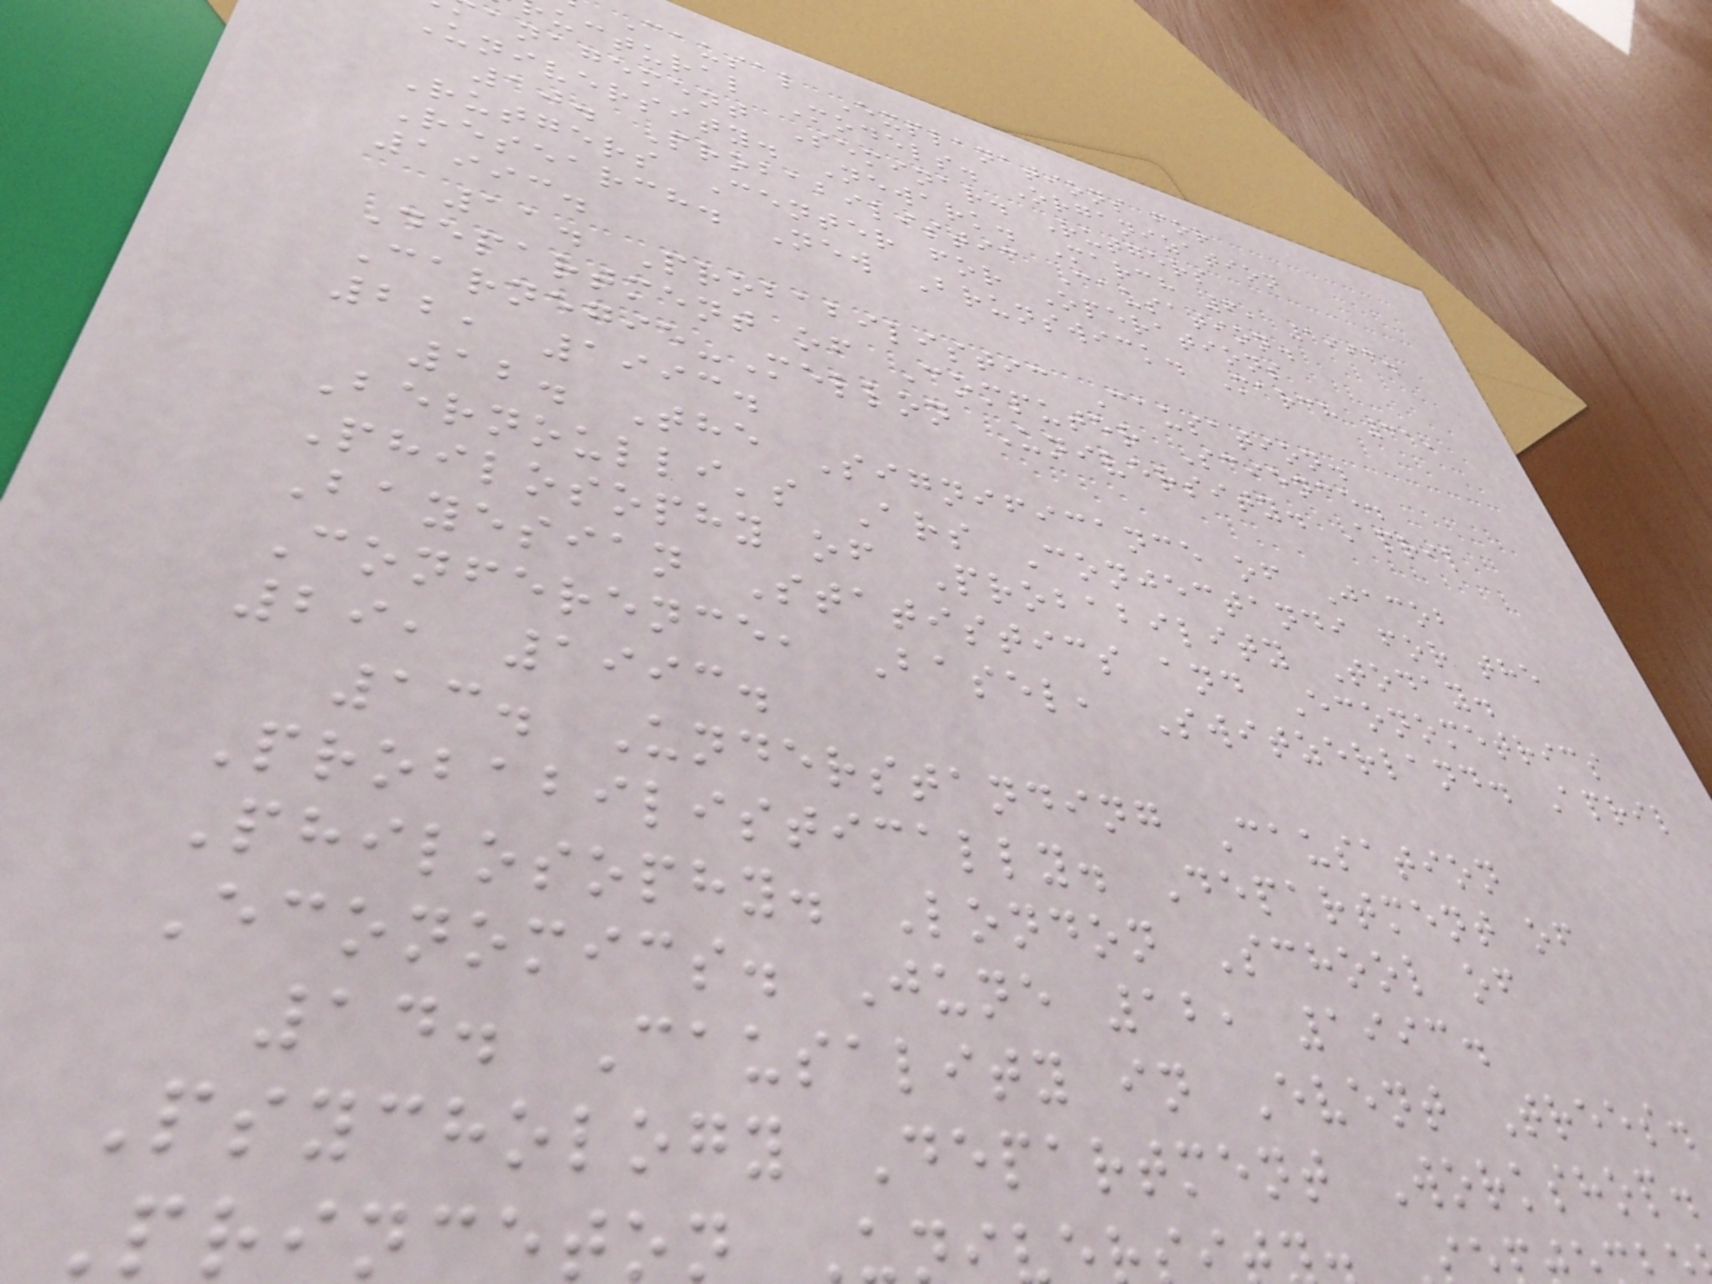Causal Explanations for
uctural Models. Organization
anagement Seminar. Rutgers
University. Newark. March 6, 1993.
10. Probabilistic Causation.
Rutgers Center for Operations
Research. New Brunswick. March 31,
1993.
11. Probabilistic Causation.
Department of Computer Science.
Carnegie-Mellon University. April
22, 1993.
12. The Significance of Jacob
Bernoulli's Ars Conjectandi for the
Philosophy of Probability Today.
Bayesian Statistics and Econometrics
Conference, Basel, Switzerland. April
29, 1993.
13. Understanding Causation
Probabilistically. Department of
Philosophy. London School of
Economics. June 12, 1993.
14. Causality in Event Trees.
Psychology Department Workshop.
Princeton
